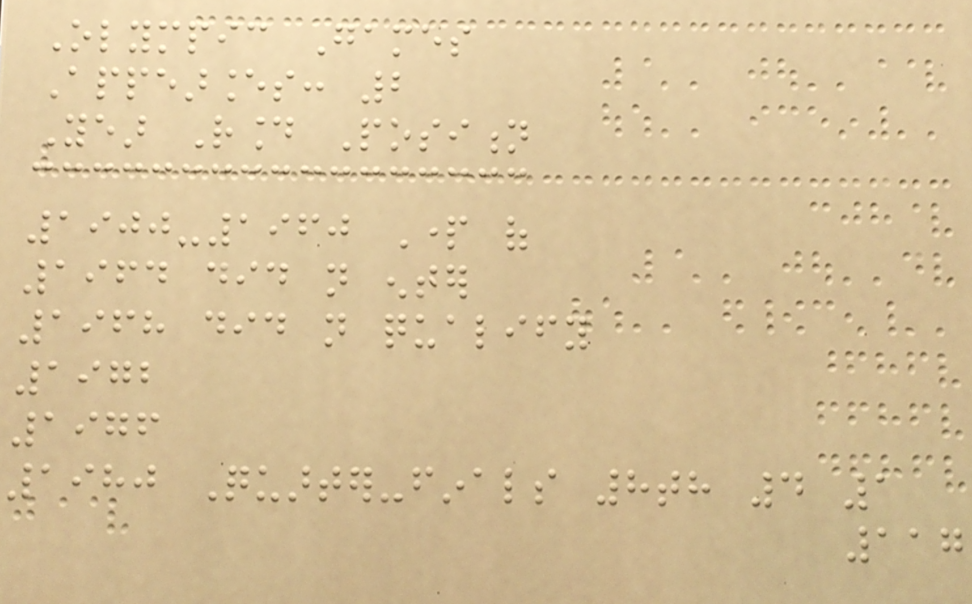Olympic Games
Appearances: 2
Year Round Position
1900-1960 Part of
1964 did not enter
1968 did not qualify
1972
1976
1980 Quarter-finals 8th 4 1
117
